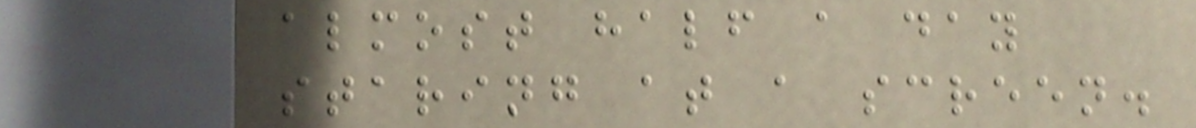almost half a day
staring at a screen.
